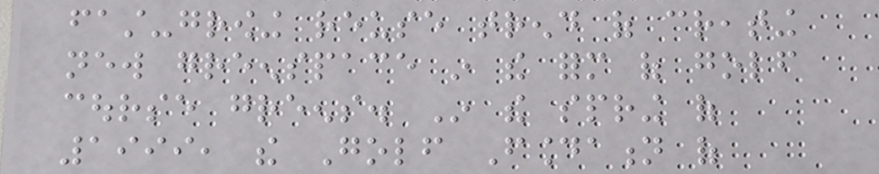fast-growing reuse trend of creating
new greenspace in the form of golf
course greens. In the spring of
1999, the Golf Foundation of
